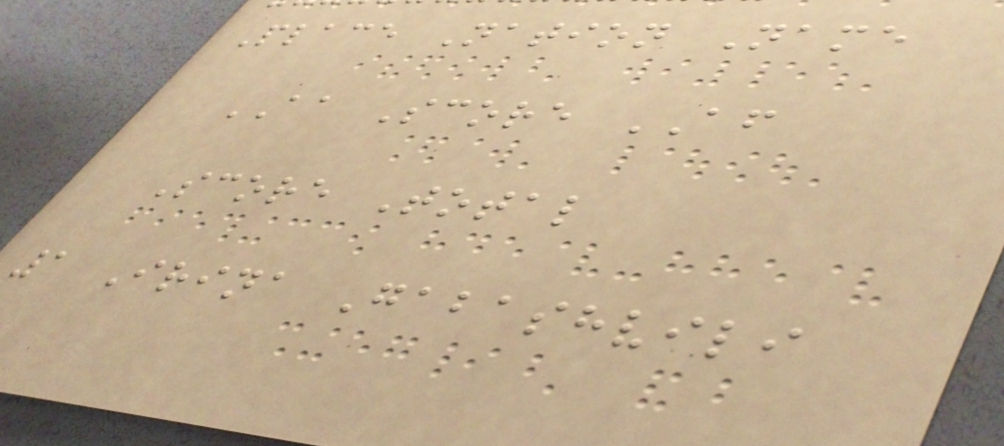Place Nation Name
AA Score AF
Score Total
1 Irina Gabashvili
